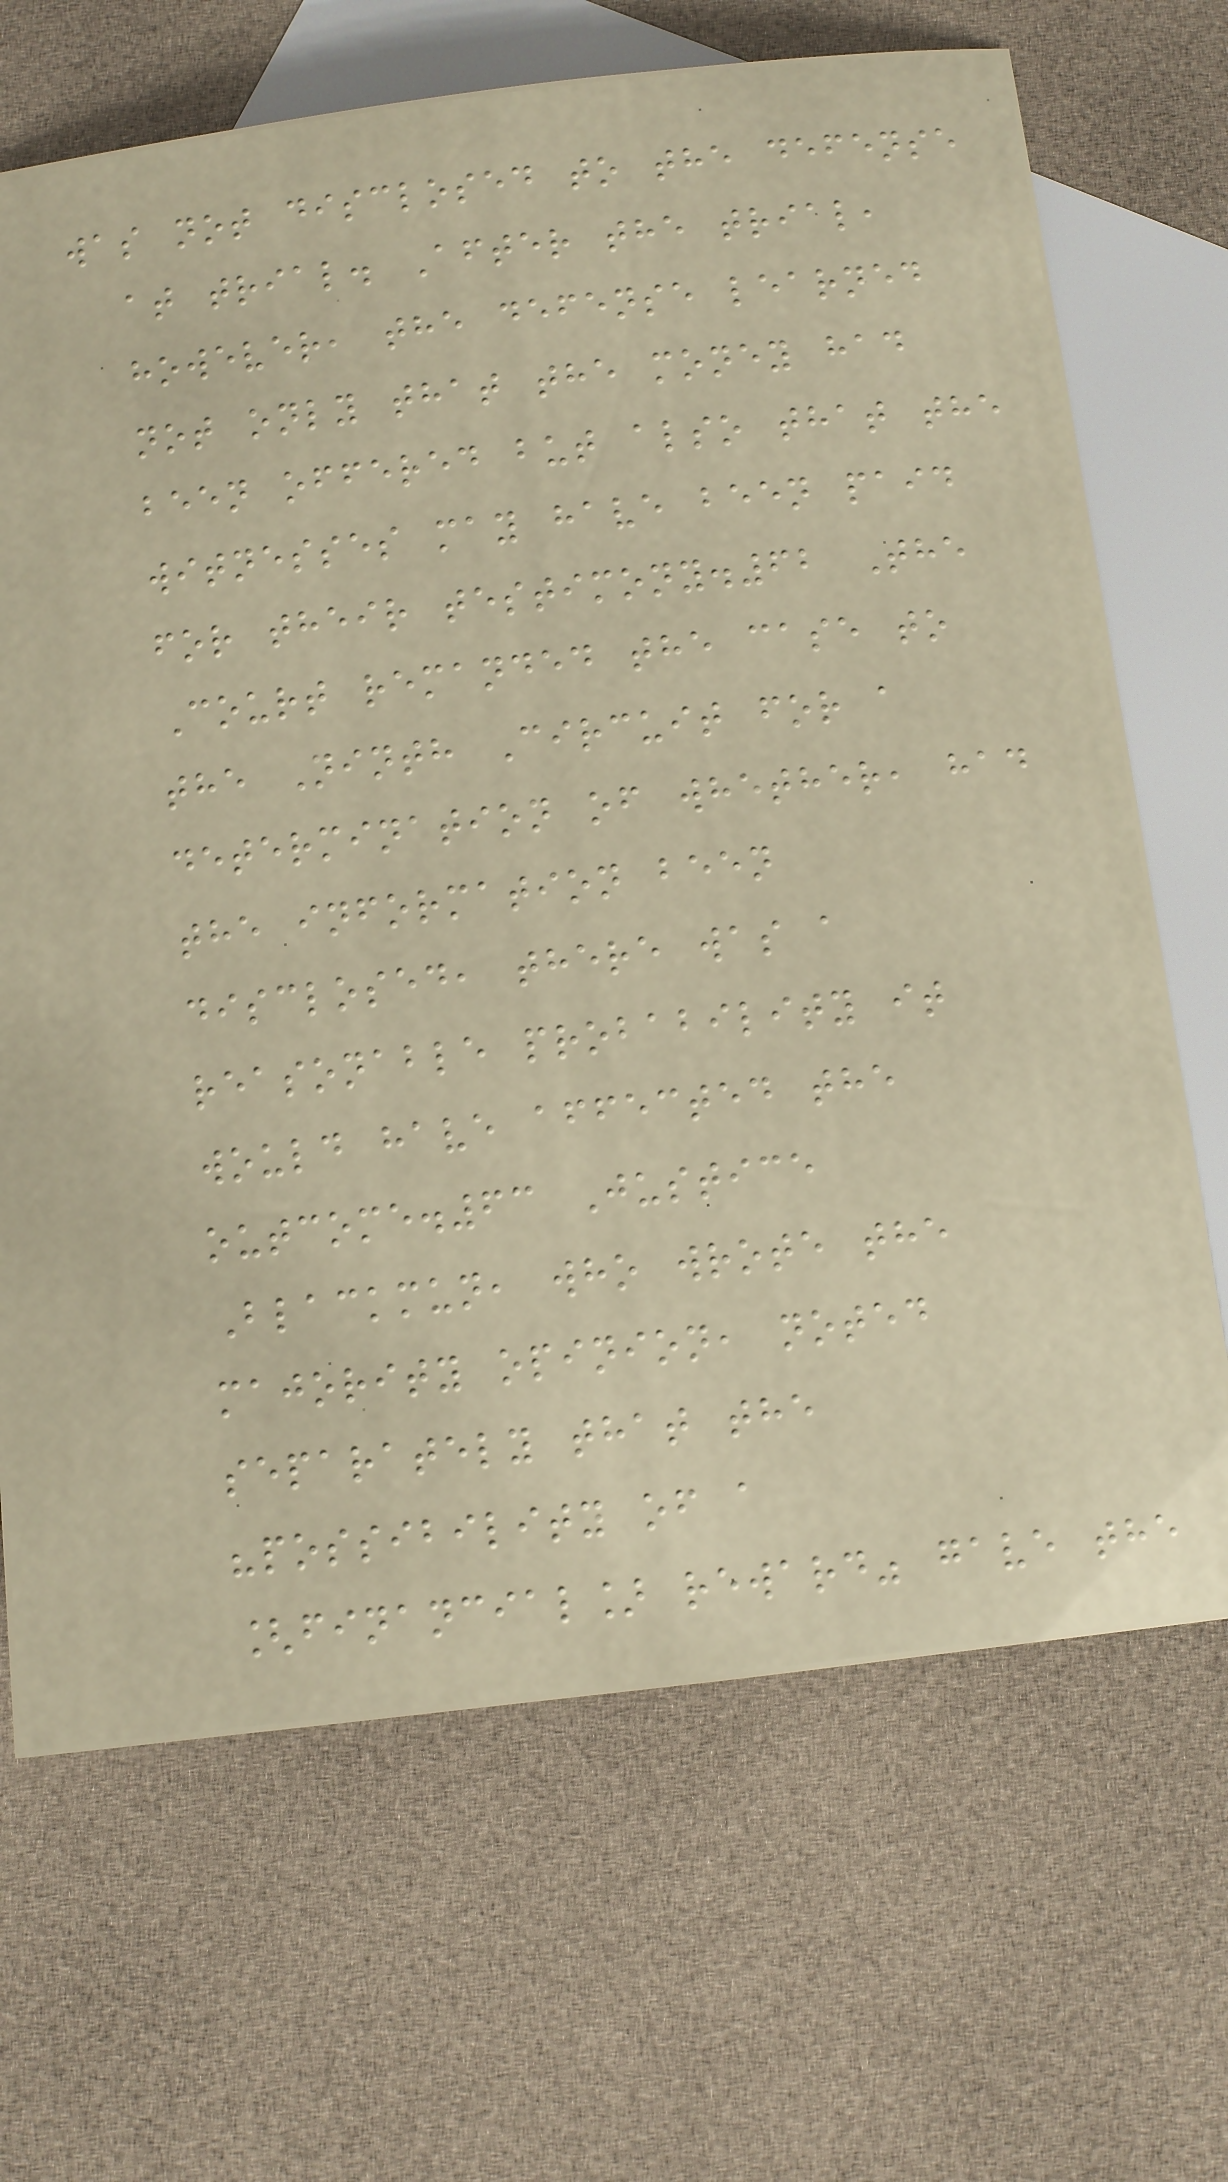was not disclosed to the defense
at trial. After the trial,
however, the defense learned
not only that the money had
been offered but also that the
witnesses may have been paid
for their testimony.62 The
Court remanded the case to
the Ninth Circuit for a
determination of whether, had
the information been
disclosed, there was a
reasonable probability it
would have affected the
outcome.63 Justice
Blackmun, who wrote the
majority opinion, noted
separately that the
"possibility of a
[financial] reward" gave the
